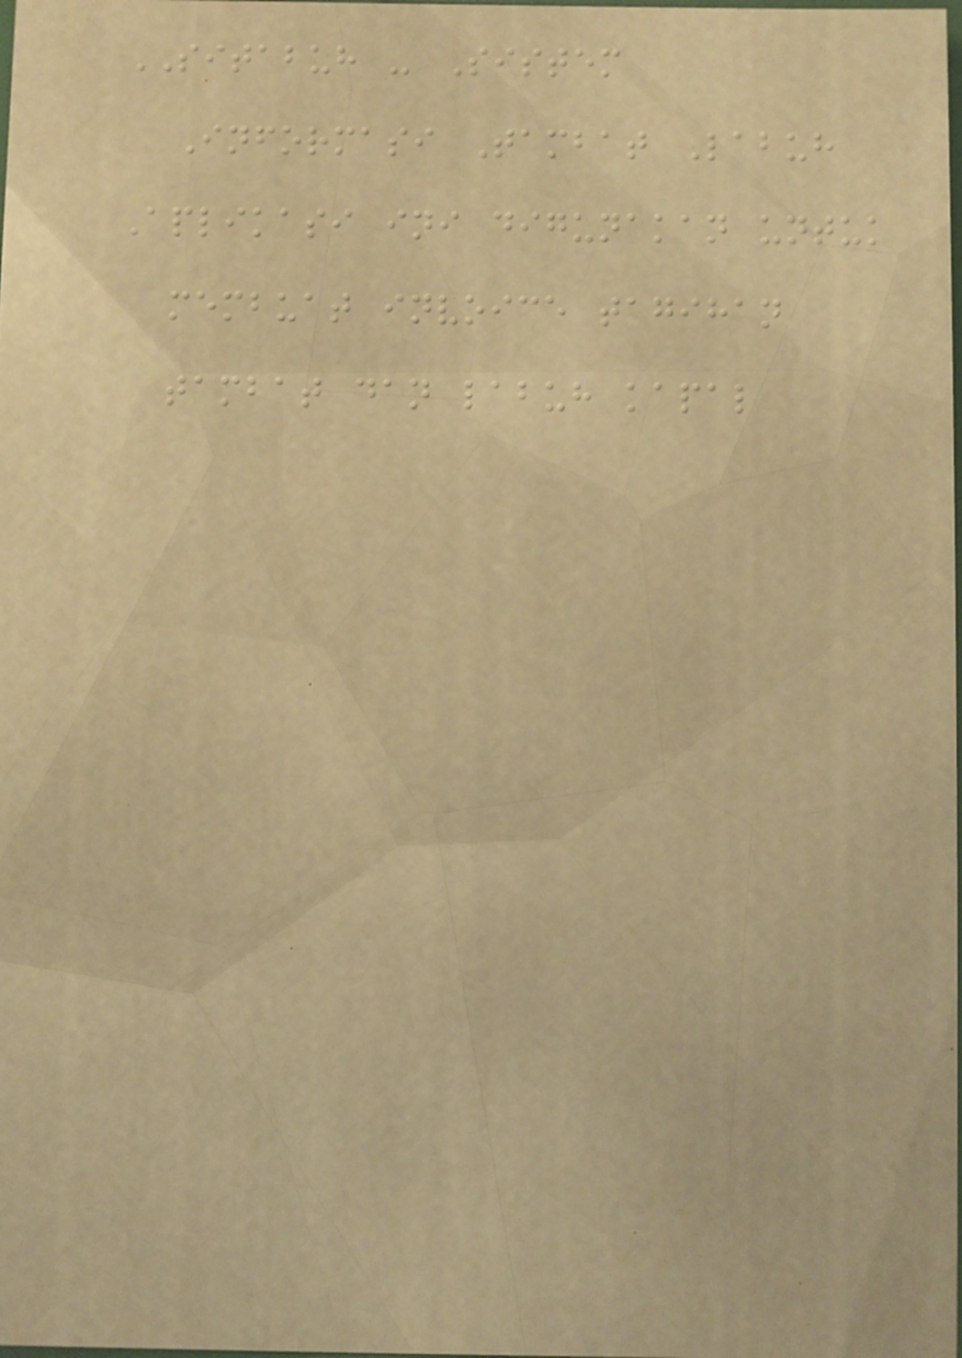SITABUH - Sistem
Informasi Tambat Labuh
Aplikasi ini digunakan untuk
membuat invoice tagihan
tambat dan labuh kapal
